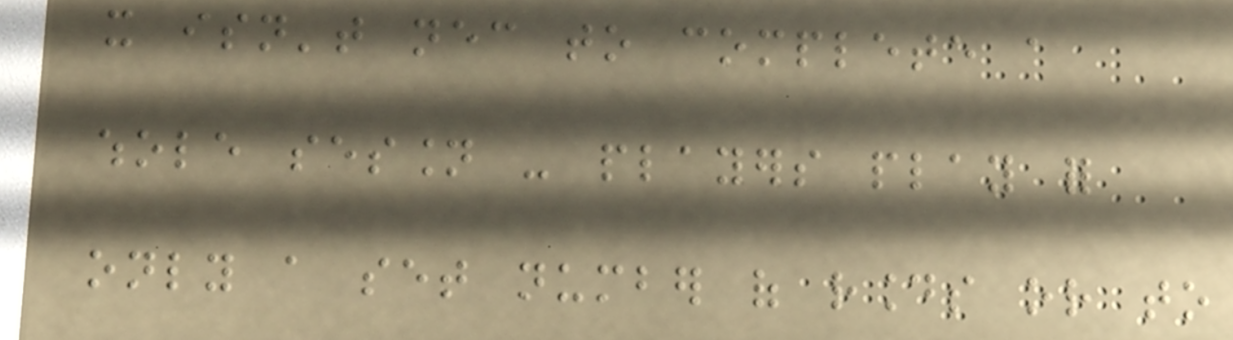it isn't necessary to complete a
whole session - players play for
only a set number of rounds or to
